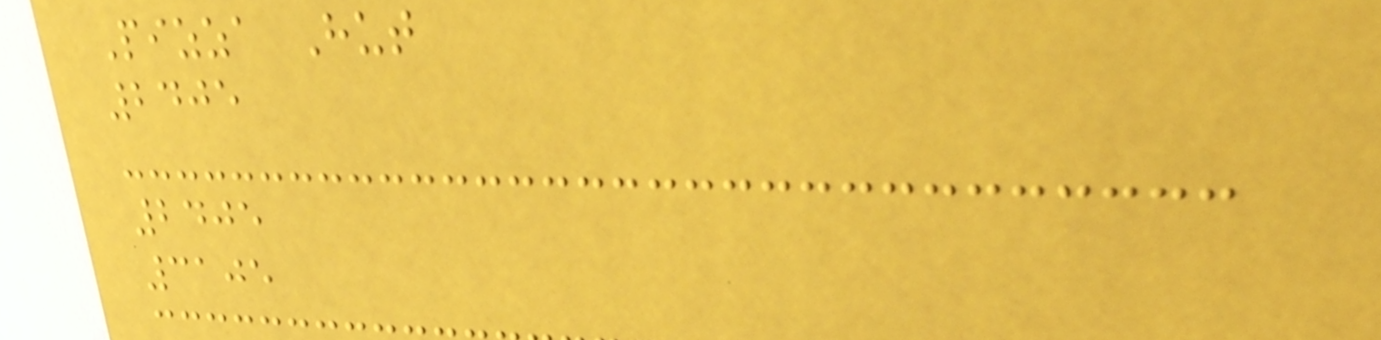Pizza Hut
2405
2405
3105
